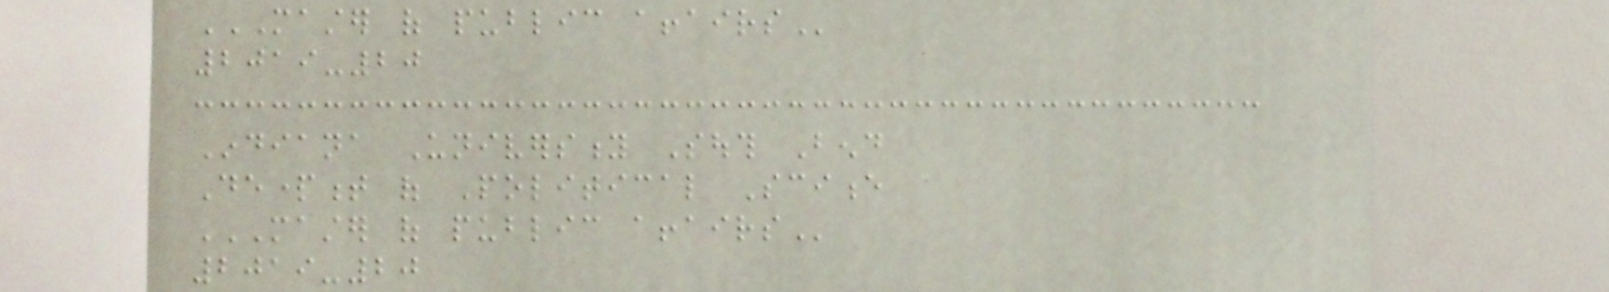MASTER OF PUBLIC AFFAIRS
2019-20
Indiana University South Bend
Department of Political Science
MASTER OF PUBLIC AFFAIRS
2019-20
